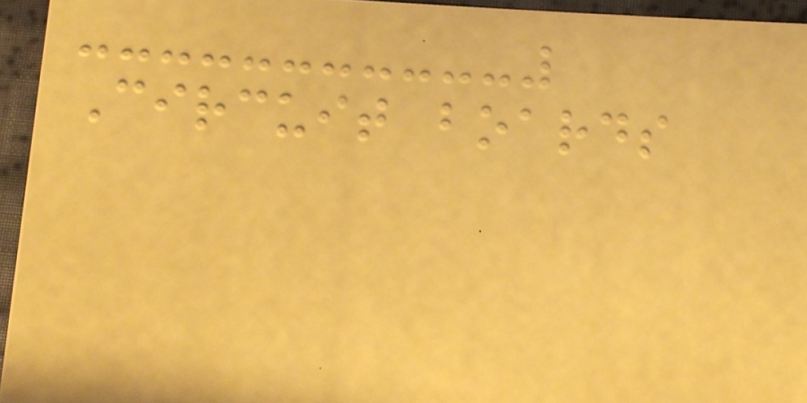Circuit boards
